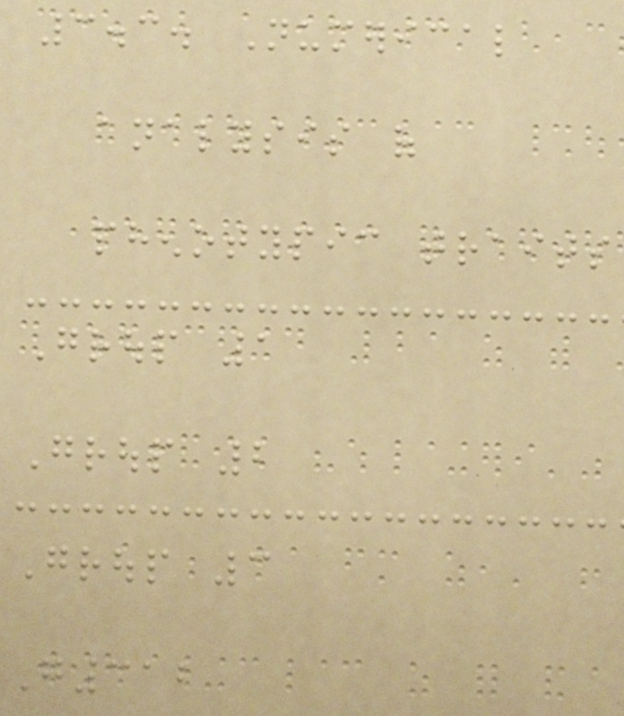3.3. Numerical
analysis of
phenotypic traits
Group 1
Group 2
Group 3
G312
